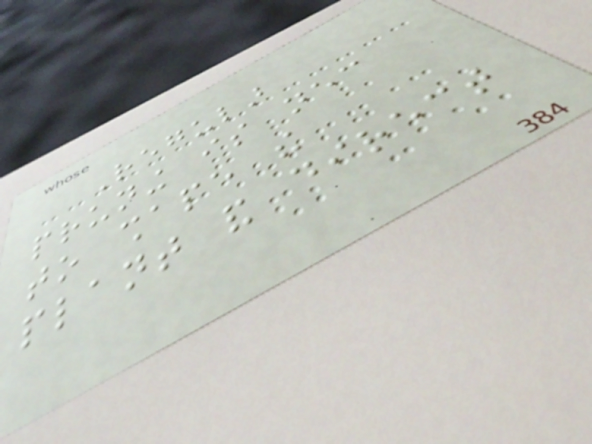Regular
pruning is necessary
to shape the
plant and direct
